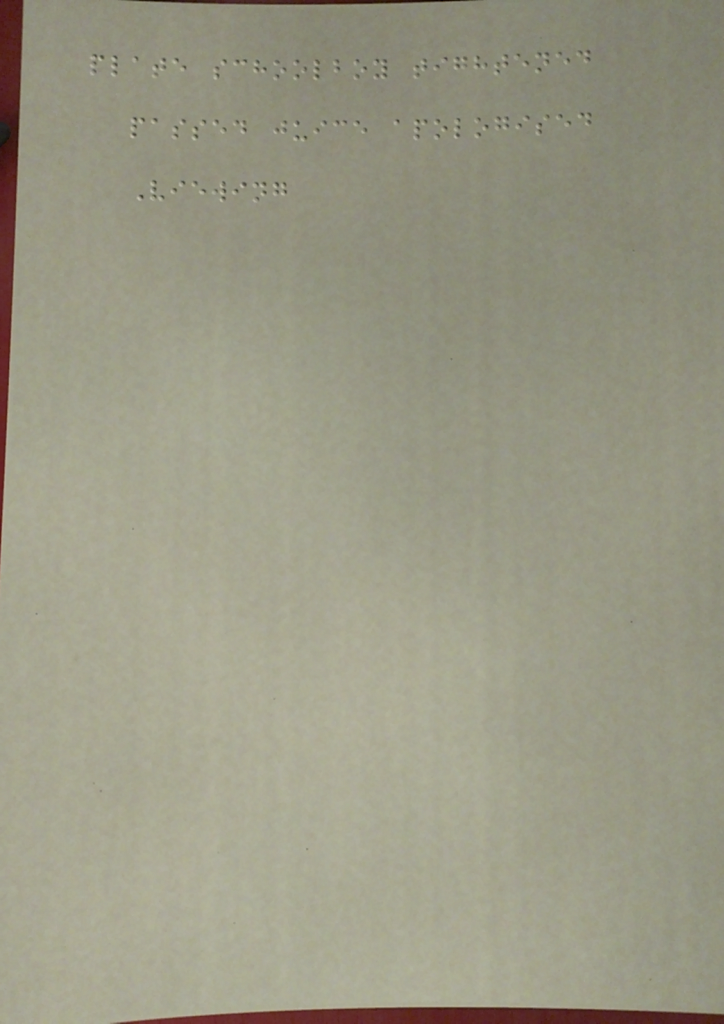plate schoolboy tightened
passed juice apologised
Viewing
